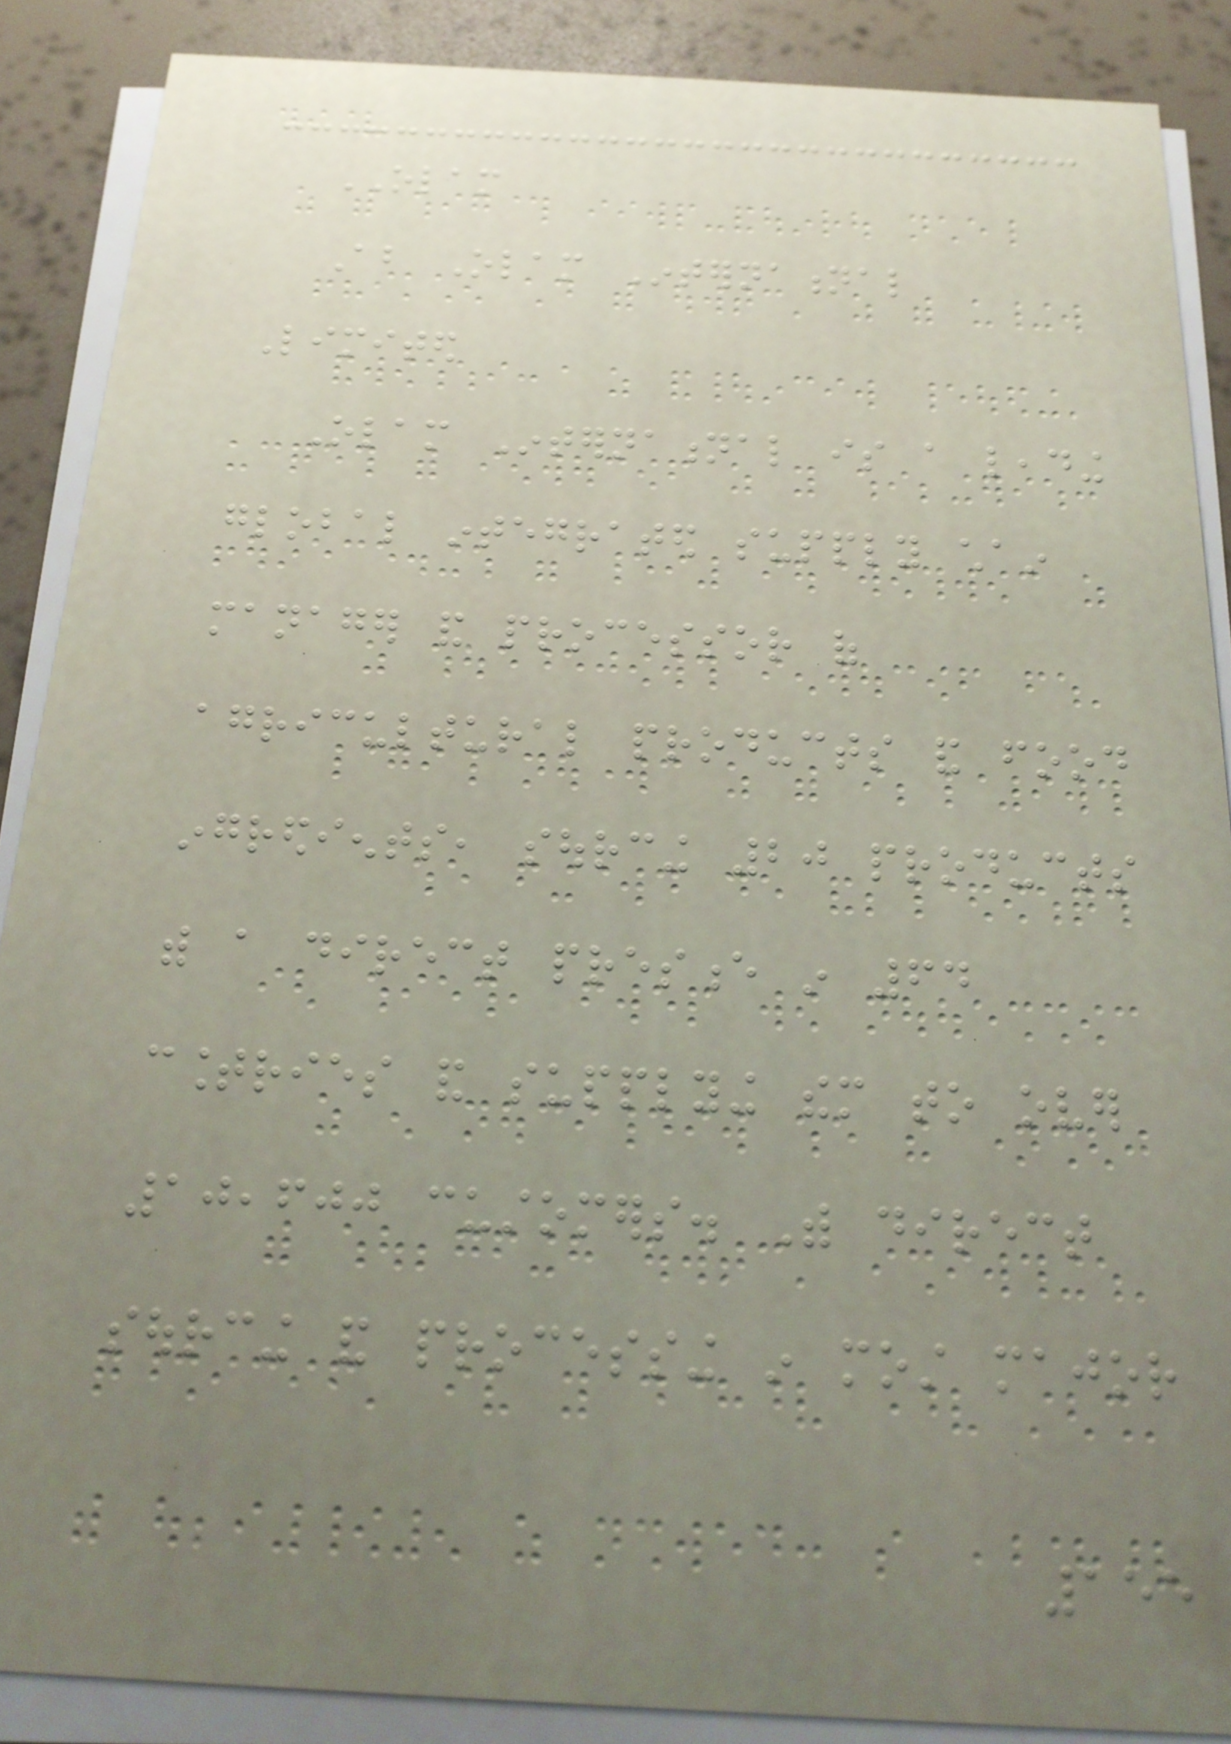OLAM
About Olam International
Limited
Olam International is a leading
global integrated supply chain
manager and processor of
agricultural products and food
ingredients, sourcing 20 products
with a direct presence in 64
countries and supplying them to over
10,600 customers. With direct
sourcing and processing in most major
155
